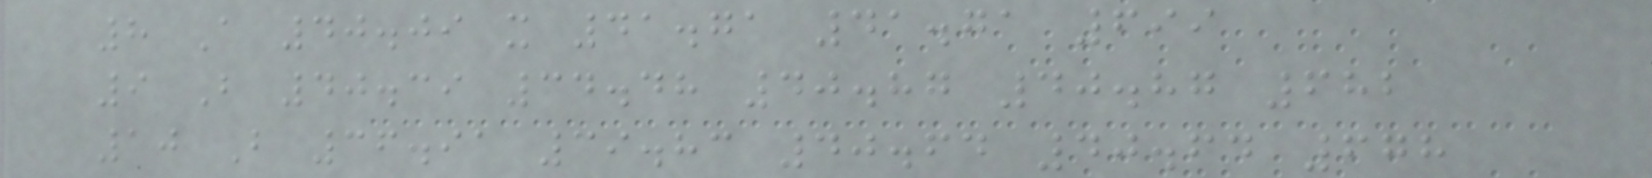8 A 40.09 x 41.71 41.71 699
9 B 40.39 34.48 40.87 40.87 682
10 B 36.91 39.83 40.64 40.64 678
